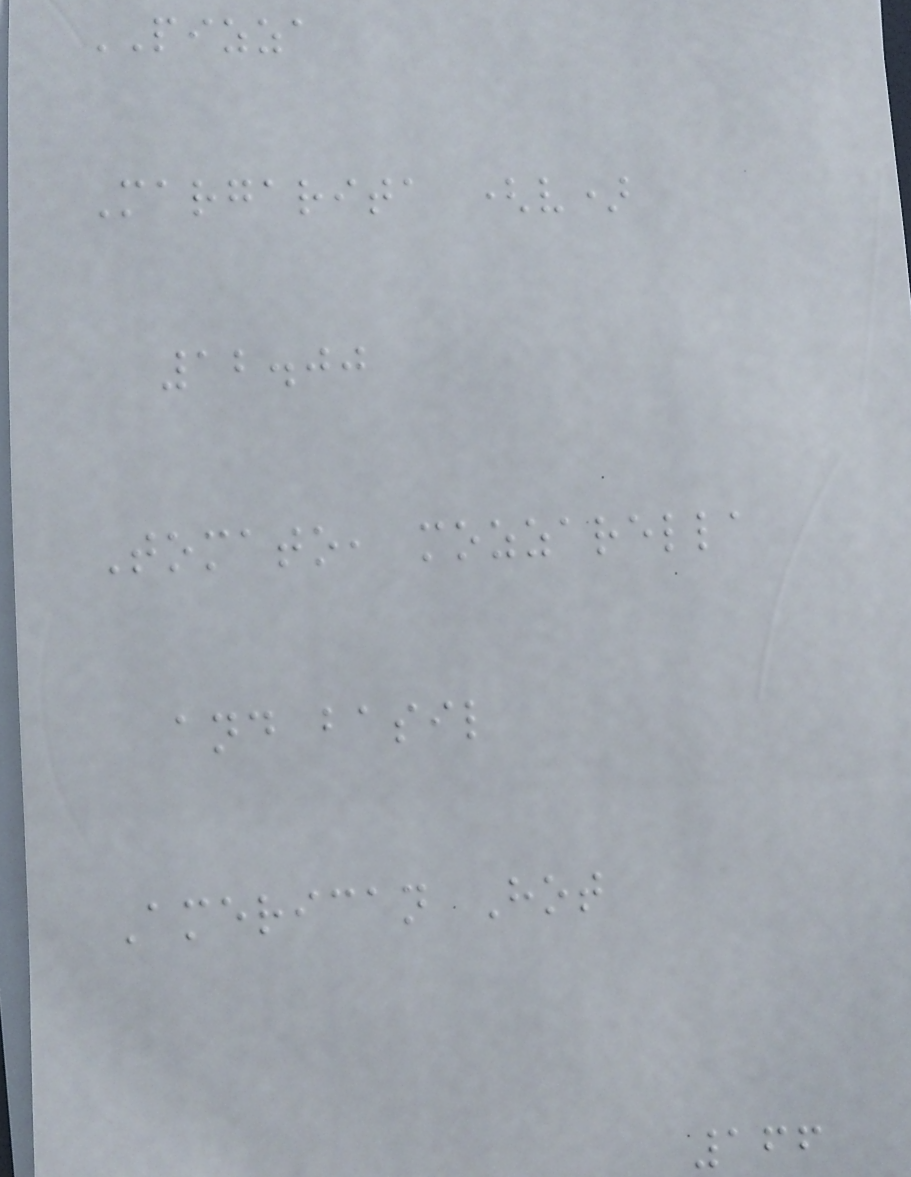PIZZA
Margarita (v)
12.00
Tomato, mozzarella
and basil
American Hot
166
